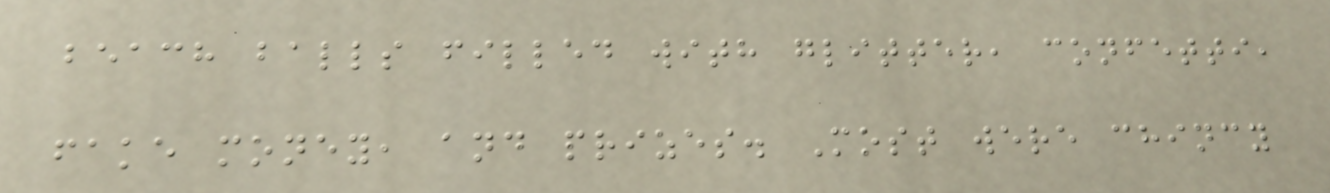beach balls filled with glitter, confetti,
fake money, and prizes. Most were chincy
